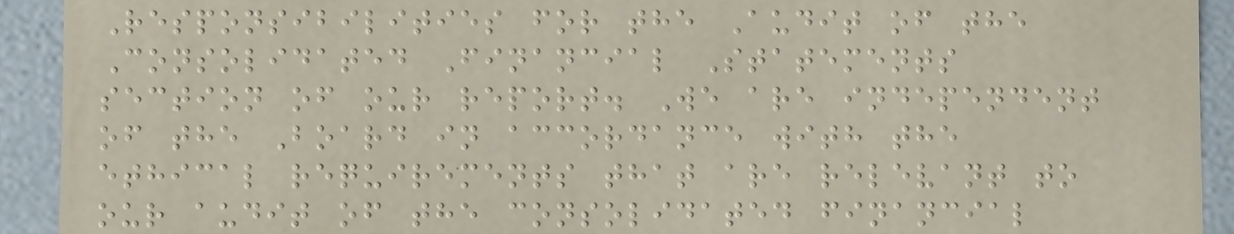Responsibilities for the Audit of the
Consolidated Financial Statements
section of our report. We are independent
of the Board in accordance with the
ethical requirements that are relevant to
our audit of the consolidated financial
